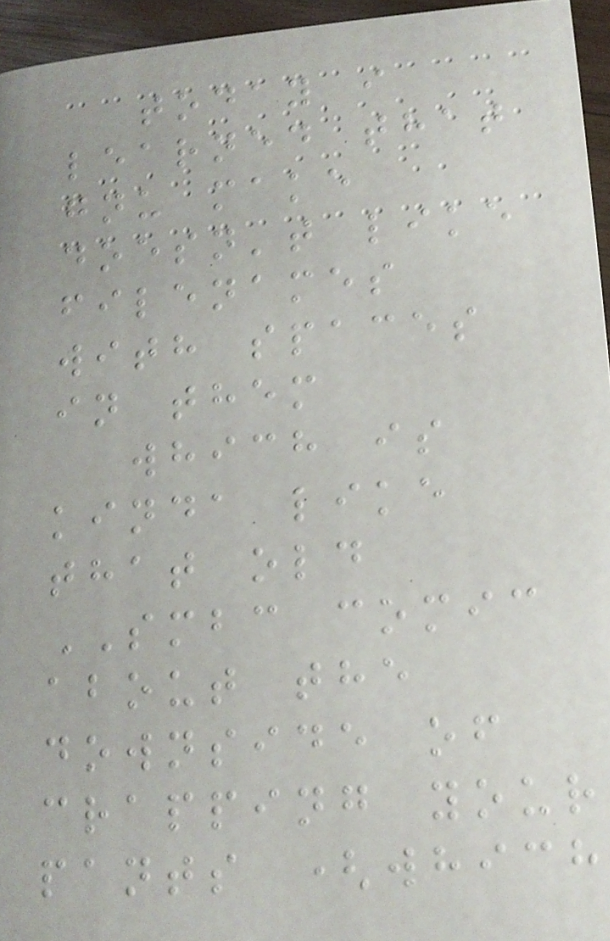today i
learned that
gnu make
doesn't like
filenames
with spaces
in them
which is
kinda like
that old
SMBC comic
about the
downside of
crapping your
pants (which
